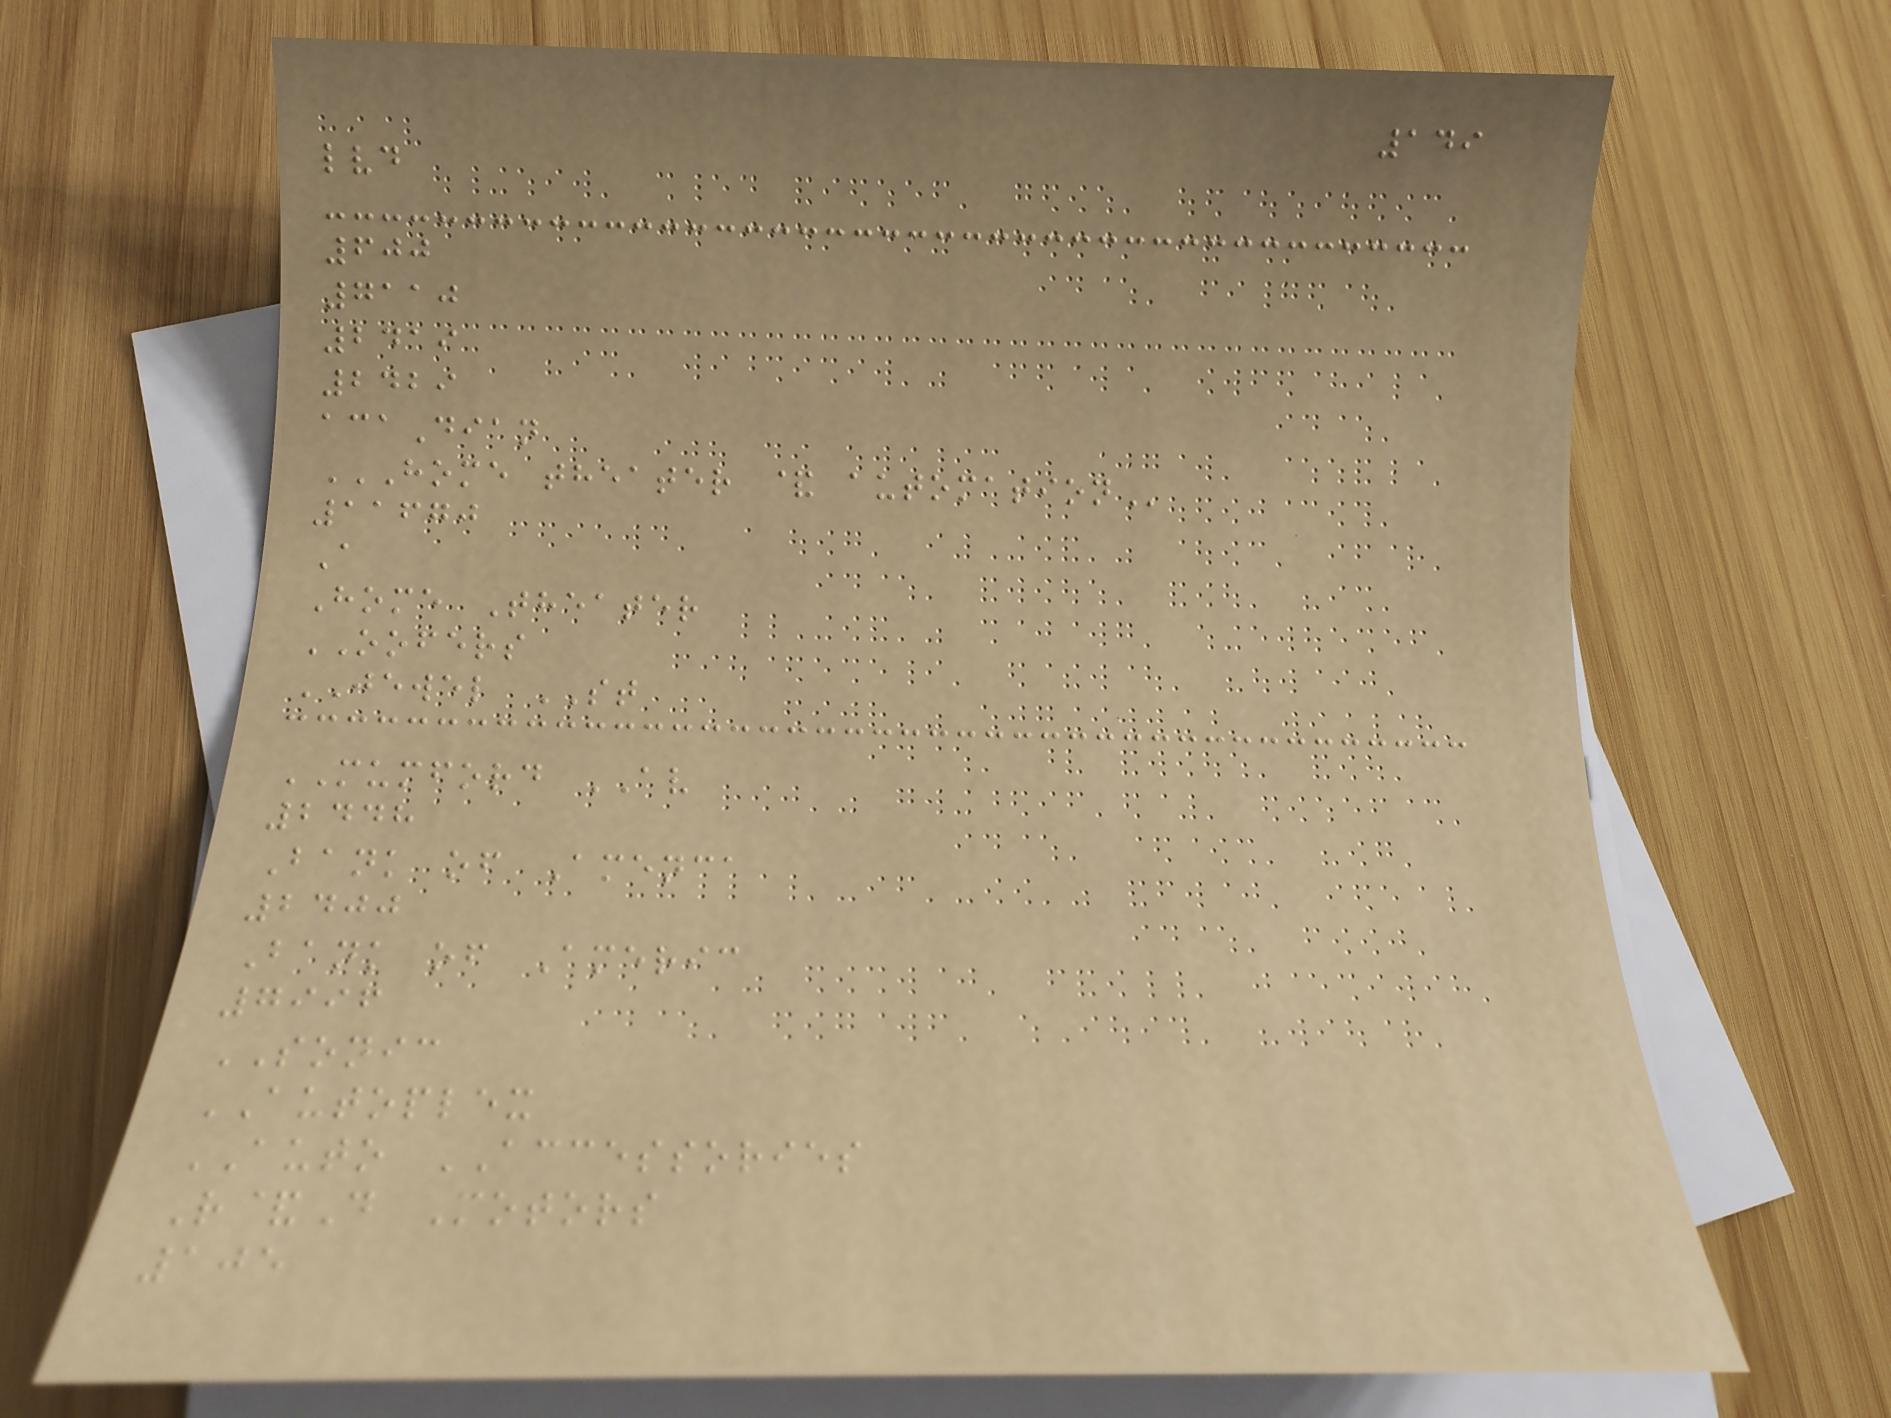149
lvd
600
7110
2419
2429
acaDian
HOME THEATER & AUTOMATION
11670
A
Home Theater
OOFERS
JEWEL ST
MUMFORD AV
2448
Bank of Amenca
2400
Bank of Americ
7996
SONIC
AUTOPLEX
AUTO ACCESSORIES
R&D Motors
105
